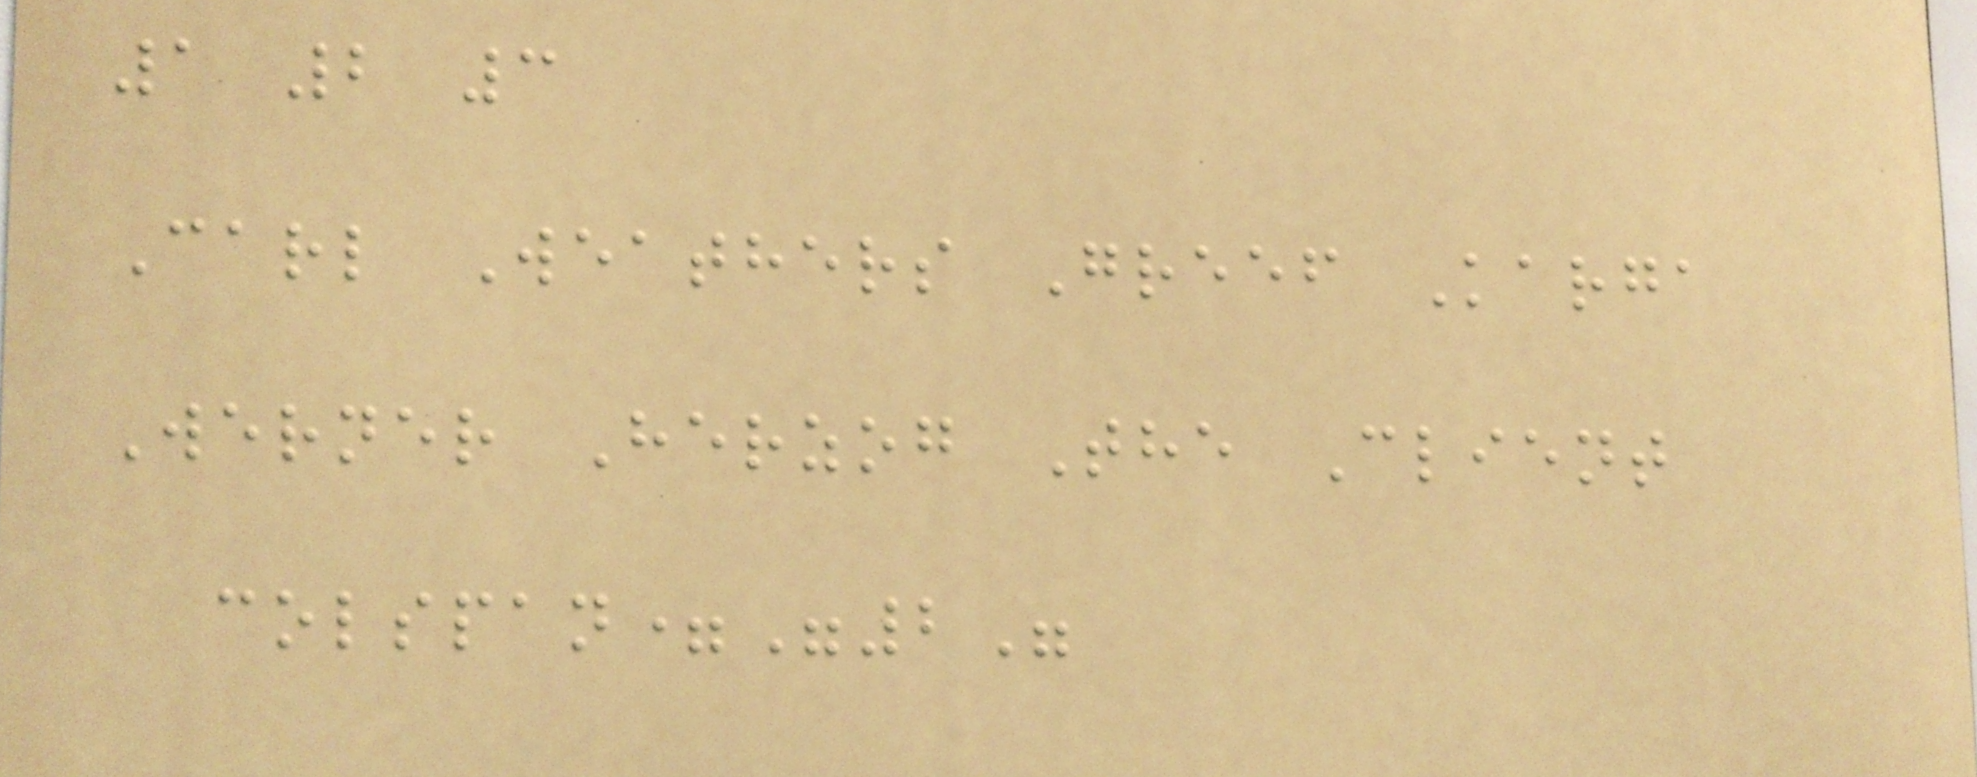1 2 3
Carl Weathers Greef Karga
Werner Herzog The Client
colspan="2"
